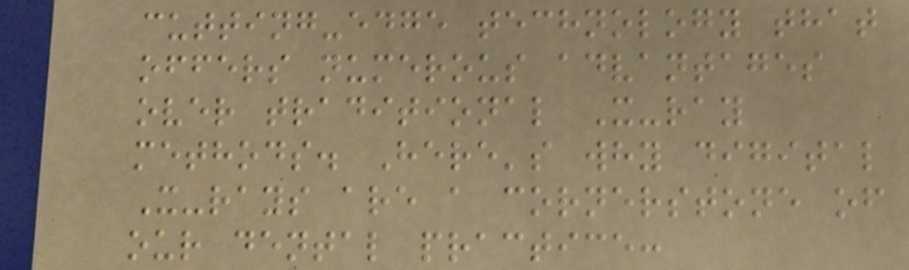cutting-edge technology that
offers numerous advantages
over traditional X-ray
methods. Here's why digital
X-rays are a cornerstone of
our dental practice:
